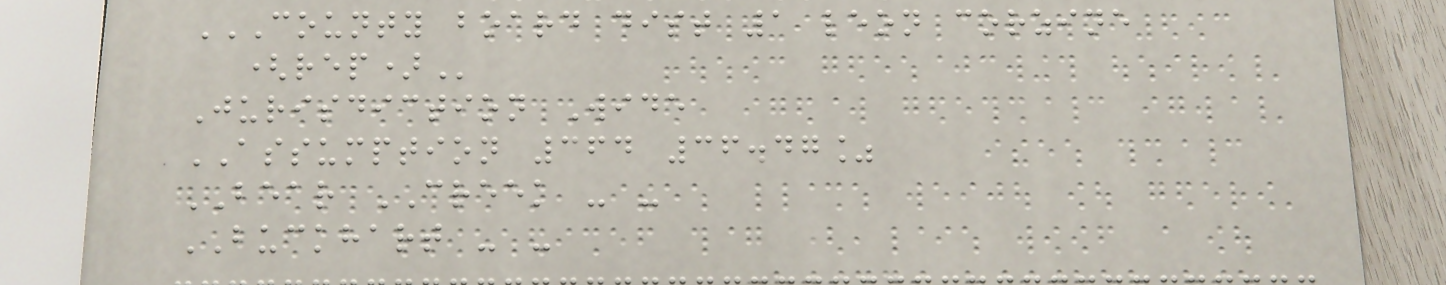COUNTY BOARD DIST 1 LEON CORZINE
(REP)
Jurisdiction Wide
ASSUMPTION 364 36.47%
BEAR CREEK - -
BUCKHART - -
